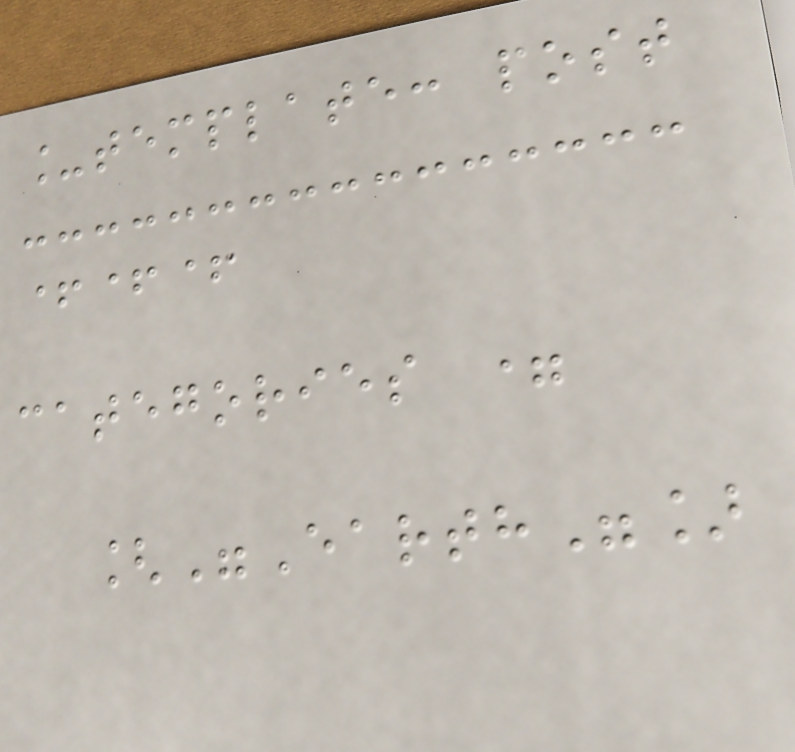_template: post
+++
categories =
["Earth"]
